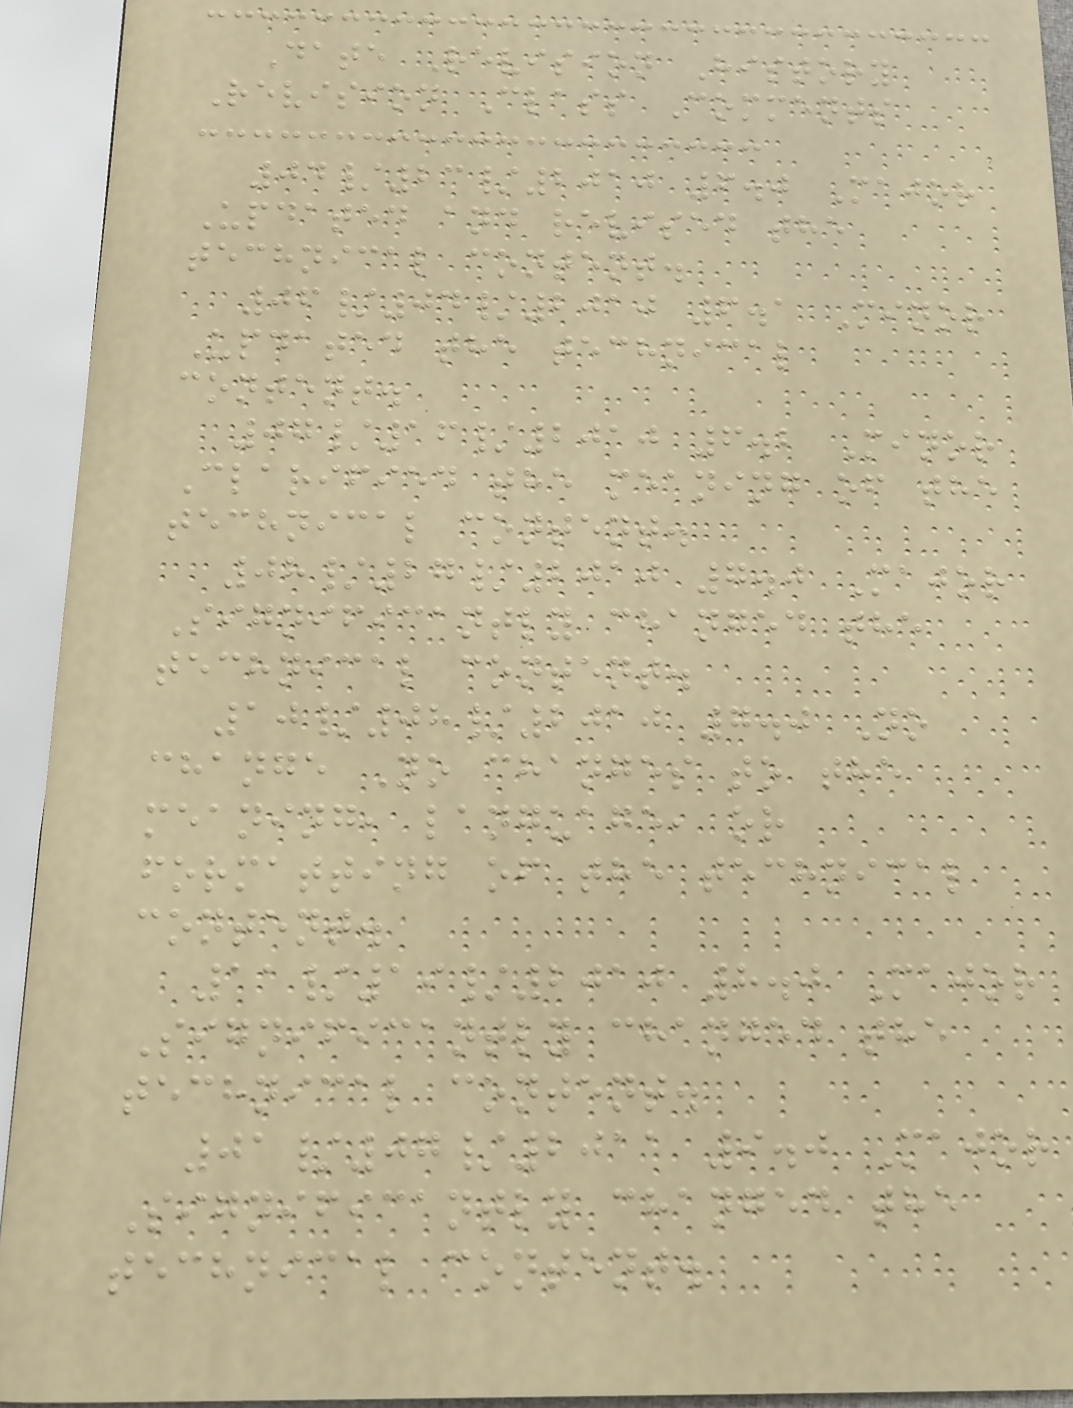Date Revision History
Revision Class Comments
04/23/2010 6.0 Major
Updated and revised the
technical content.
06/04/2010 6.1 Minor
Updated the technical
content.
07/16/2010 6.2 Minor
Clarified the meaning of the
technical content.
08/27/2010 7.0 Major
Significantly changed the
technical content.
10/08/2010 7.0 No
change No changes to the
meaning, language, or
formatting of the technical
content.
11/19/2010 8.0 Major
Significantly changed the
technical content.
01/07/2011 9.0 Major
Significantly changed the
technical content.
